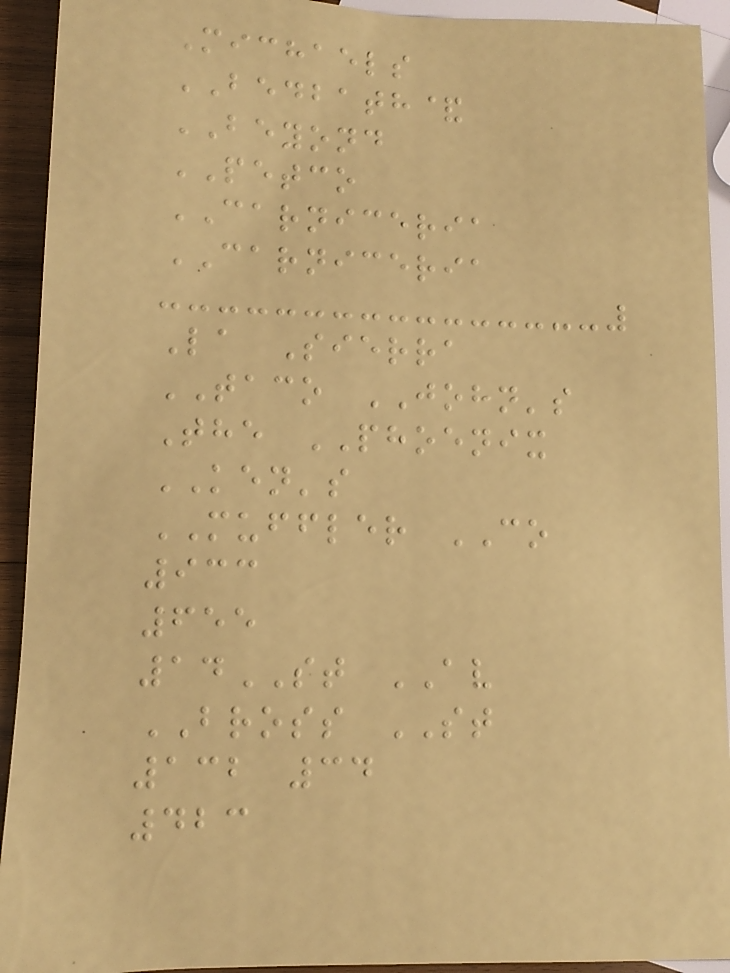Michaels
BEDBATH&
BEYOND
PETCO
CARNICERIA
CARNICERIA
La Sierra
TACO JOHN's
The PHOENIX
KEN's
MUFFLER CO
933
655
14ST AV
BROSS ST
132 34
423
